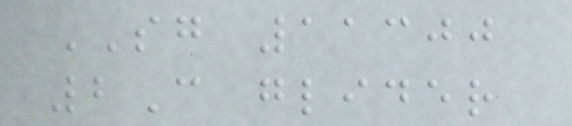SG 11300
2C glider
